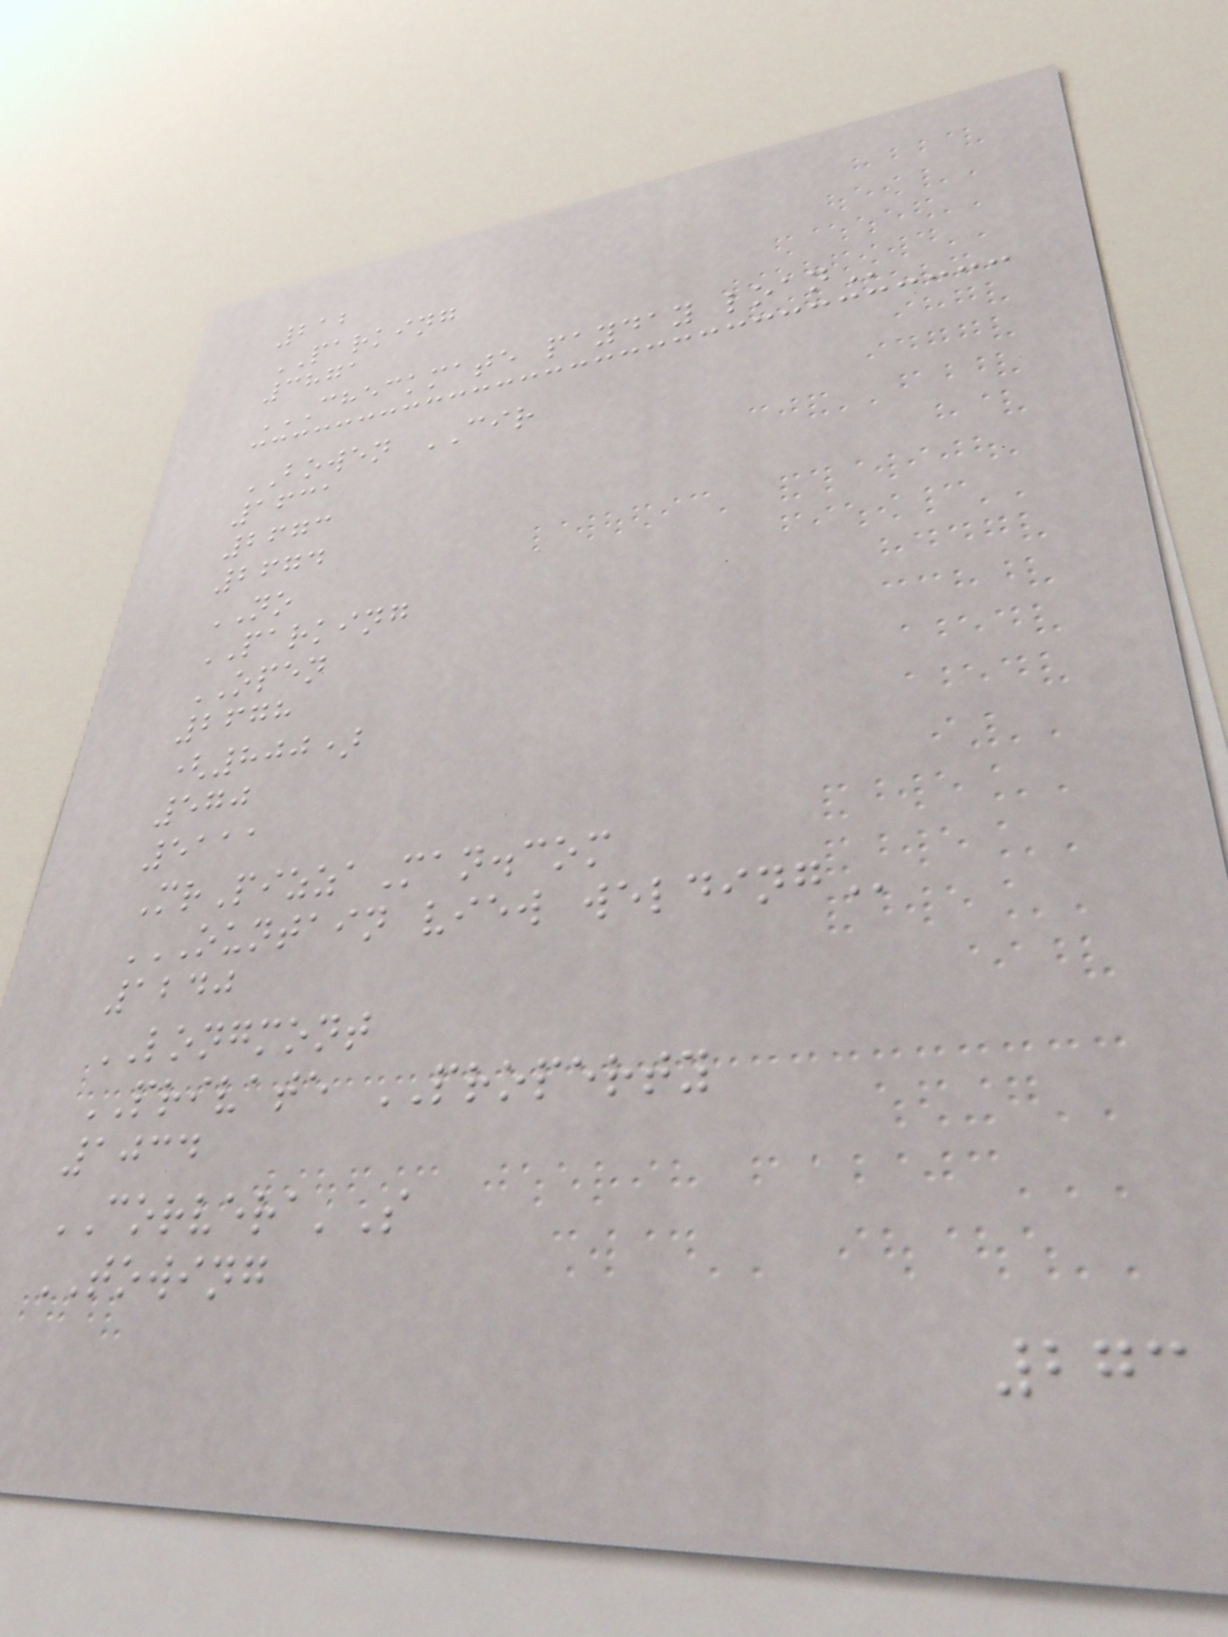212
PARKING
3871
CHECKMATE PAYDAY LOAN
BOWEN CIR
1631
2673
2674
NO
PARKING
OPEN
2678
(800)
570
5111
MrPizzaMan.com
OUNTAIN VIEW WELDING
1240
LONGMONT
PRIVATE PROPERTY
1034
CORVERA'S
TOWING
273
